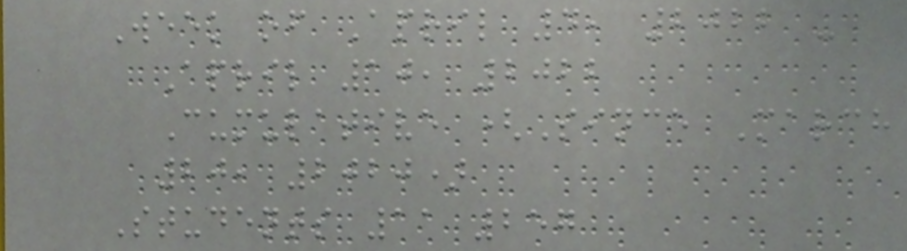Week of April 4, 2022 -
April 10, 2022
Cumulative (Since March
20, 2020)
Students 11 257
